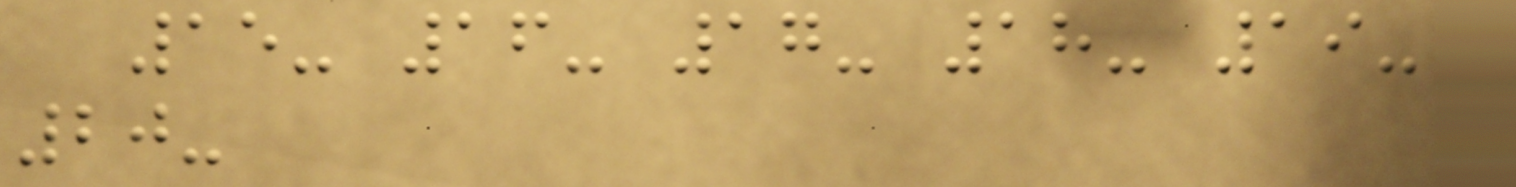15- 16- 17- 18- 19-
20-
